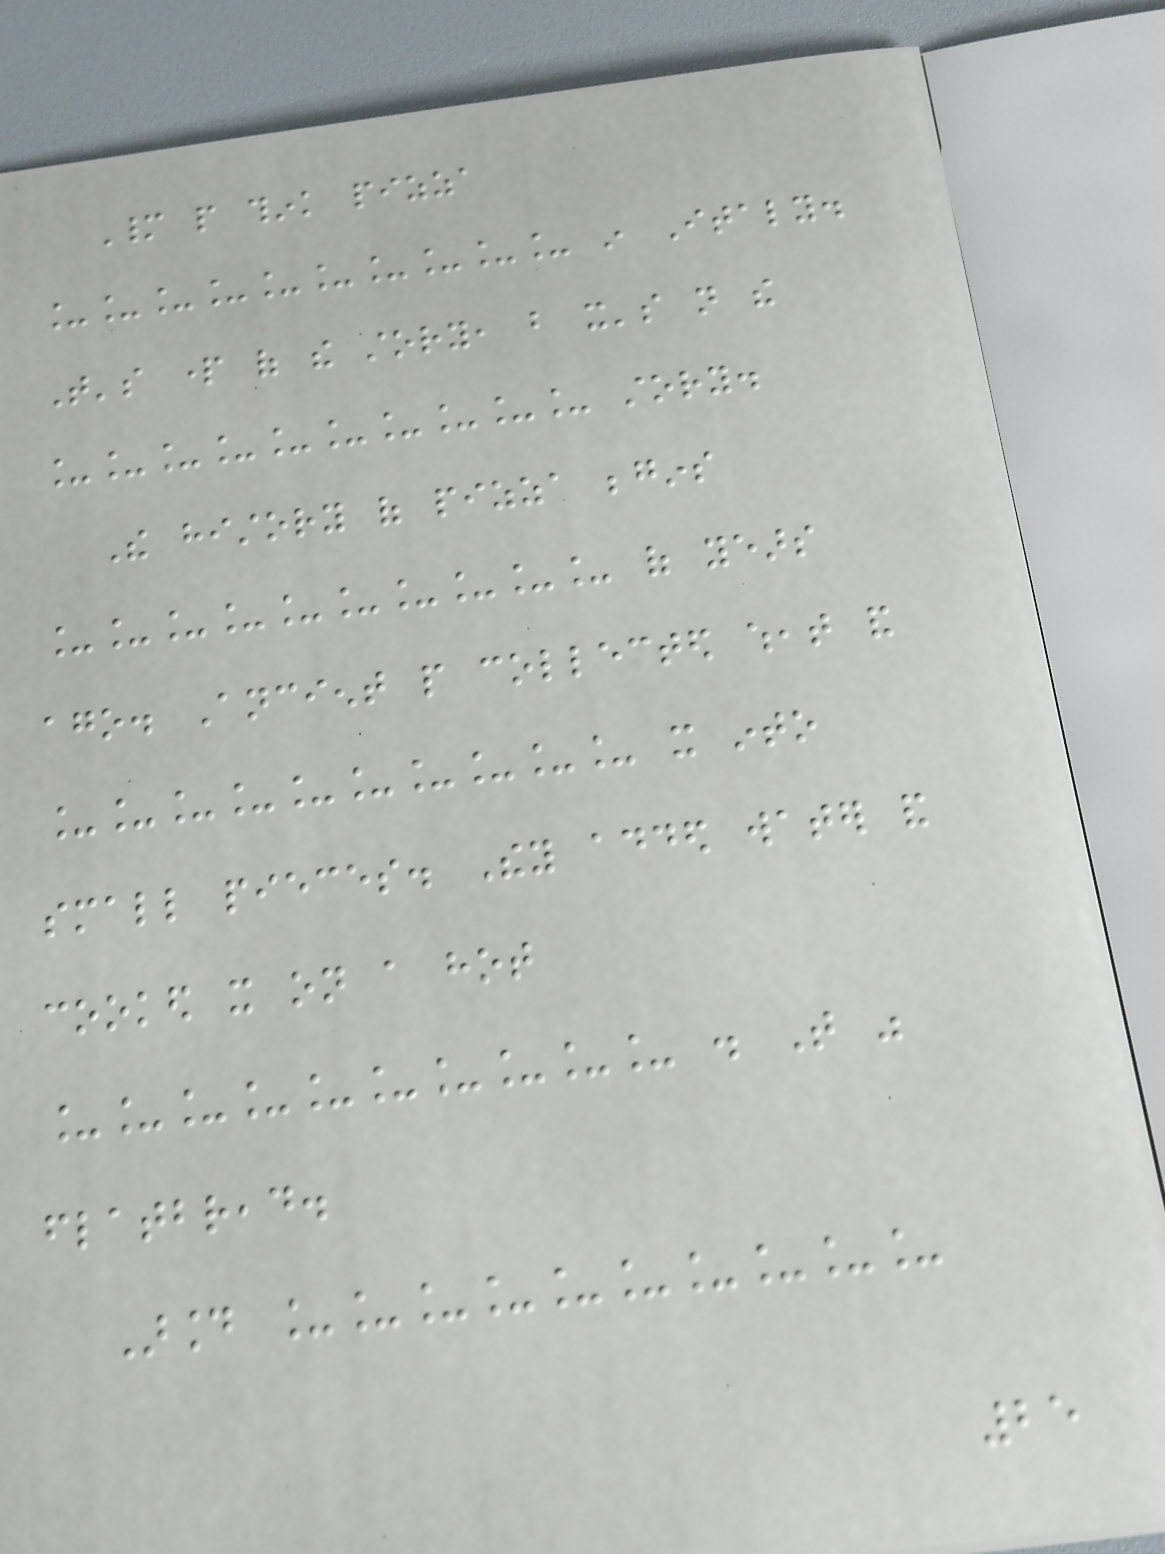Many people think pizza
__________ in Italy.
That's part of the story, but it's not the
__________ story.
The history of pizza begins
__________ of years
ago. Ancient people collected wheat and
__________ it into
small pieces. They added water and
cooked it on a hot
__________ . That was
flatbread.
Around __________
25
